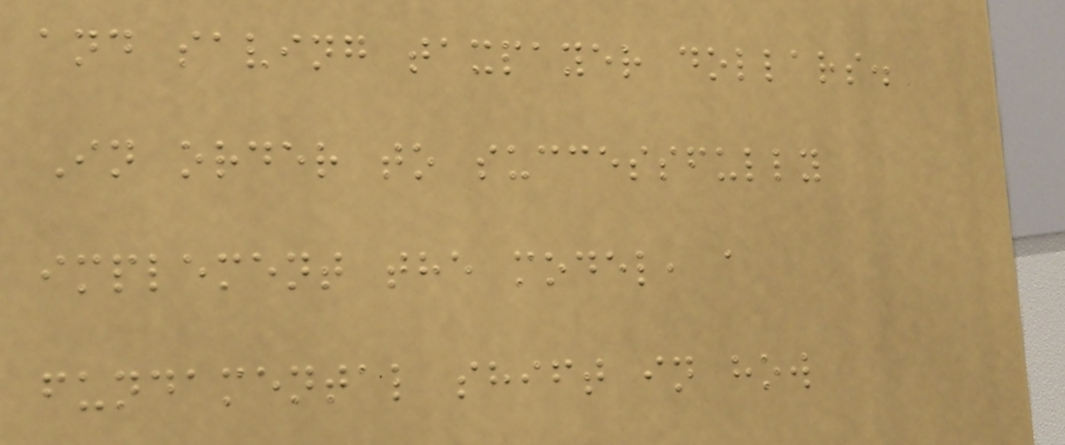and saving taxpayer dollars.
In order to successfully
implement the model, a
fundamental shift in how
